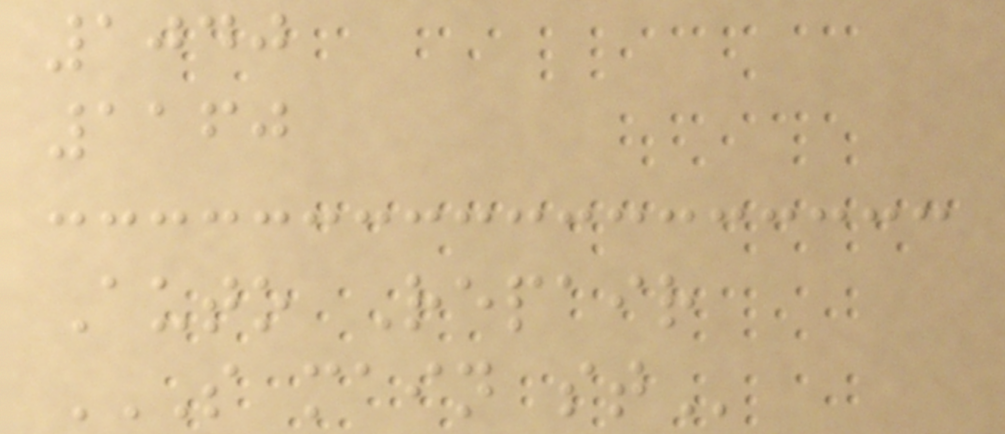1040
1160
Auto Repair
S MAIN ST
